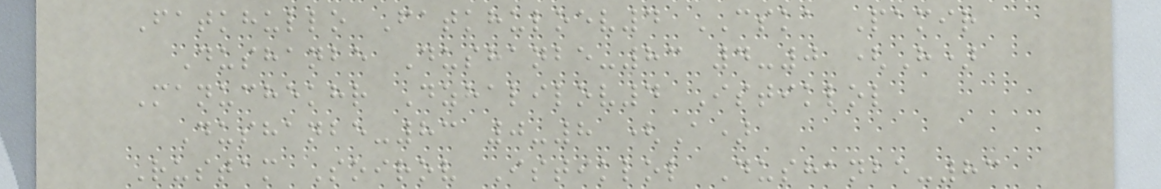Fatkhullo Fatkhuloev4 CSKA Pamir
Dushanbe Dushanbe-83 4-0 (H)
Manuchekhr Dzhalilov4 Istiklol
Dushanbe-83 0-8 (A)
Rustam Soirov Istiklol Dushanbe-83
